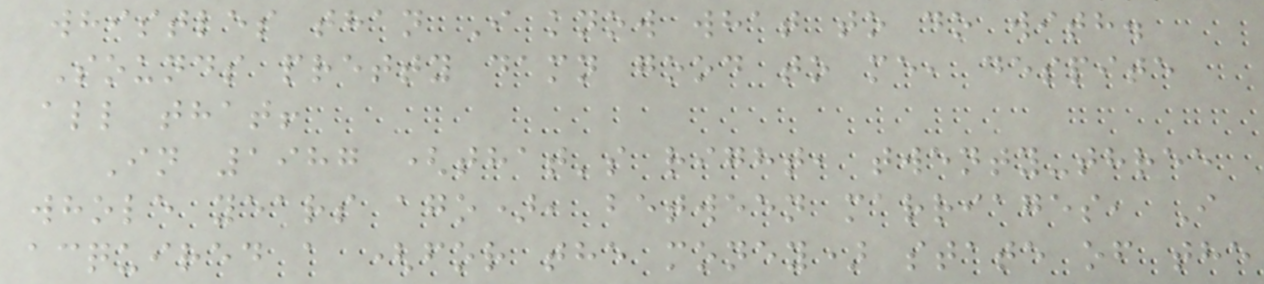whistles than I know what to do with.
Sounds pretty damn good to me, despite
all that!
In 1987 (that's right, twenty-three
whole years ago), between marriages, I
acquired a (for the money) state of the
